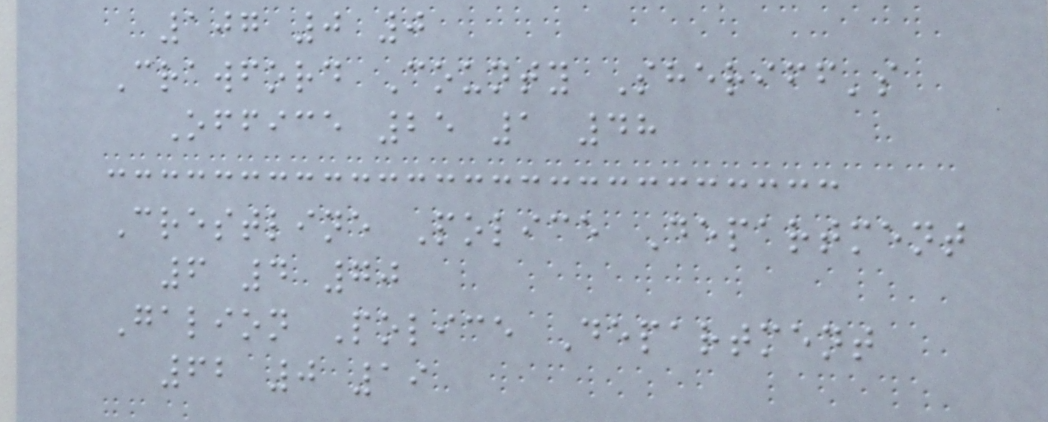107 0 0
Crawford County Sheriff's
Office 25 1 48
Crestline Police Department
6 4 70
Galion Police Department
62 0 19
